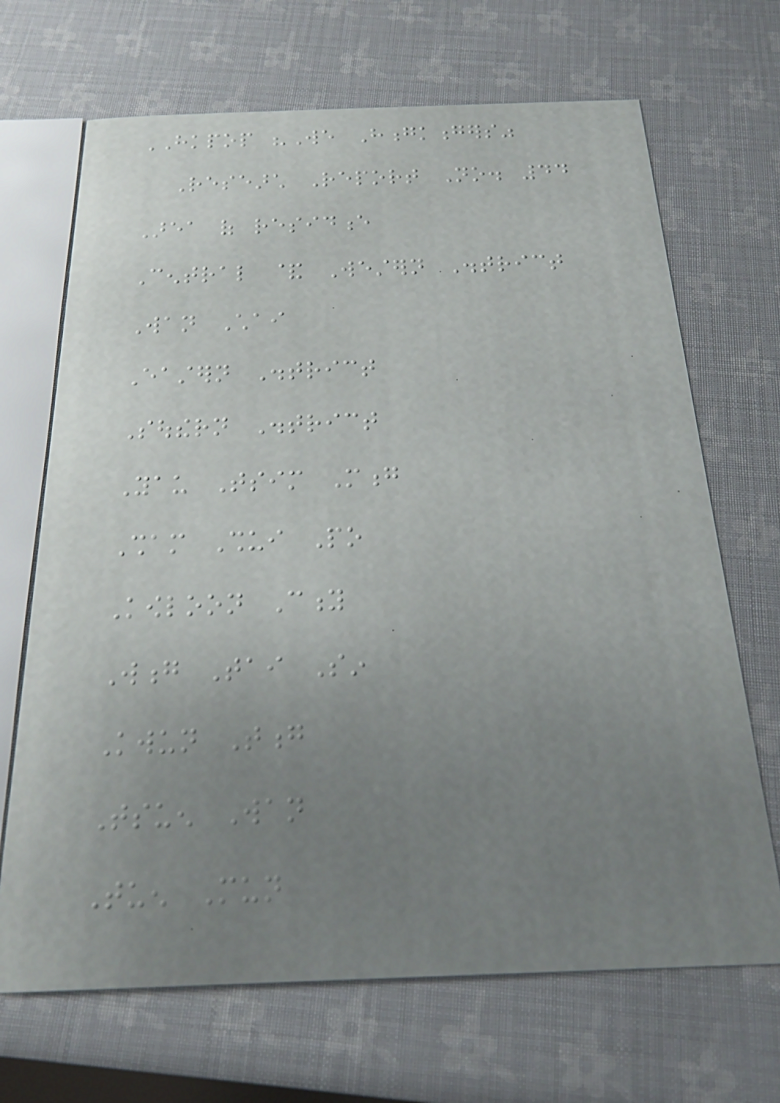HKPOP "We Hongkongers"
Research Report No. 44
Area of residence
Central & Western District
Wan Chai
Eastern District
Southern District
Yau Tsim Mong
Sham Shui Po
Kowloon City
Wong Tai Sin
Kwun Tong
Tsuen Wan
Tuen Mun
